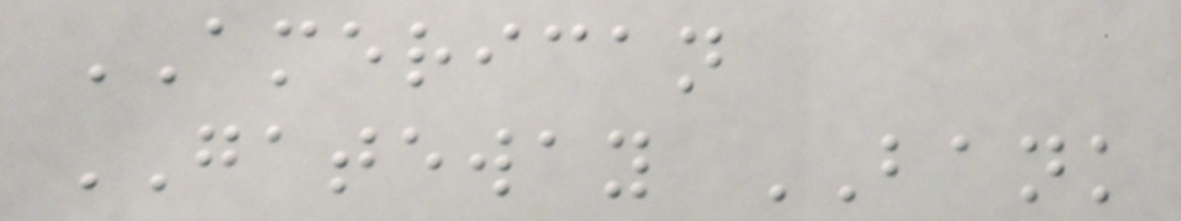AMERICAN
GATEWAY BANK
